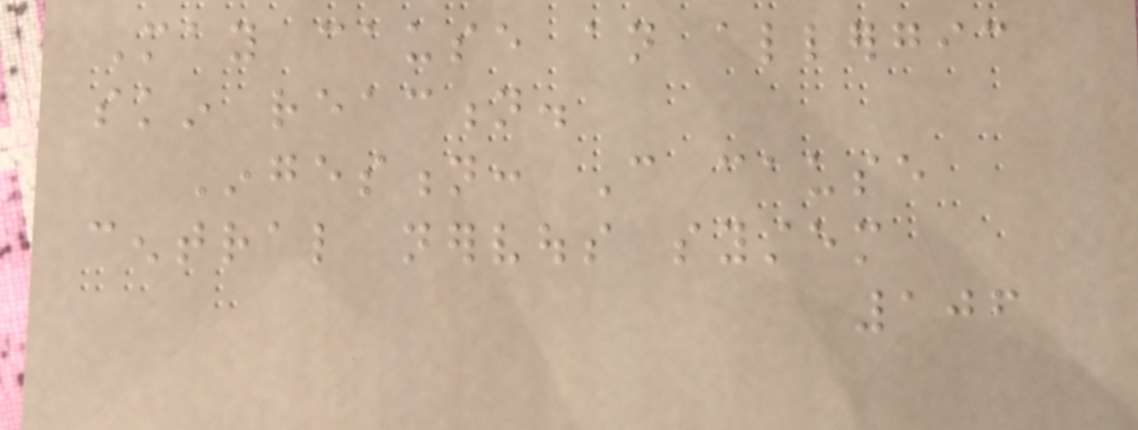May cause an allergic
skin reaction.
Ingestion: Can cause
central nervous system
106
